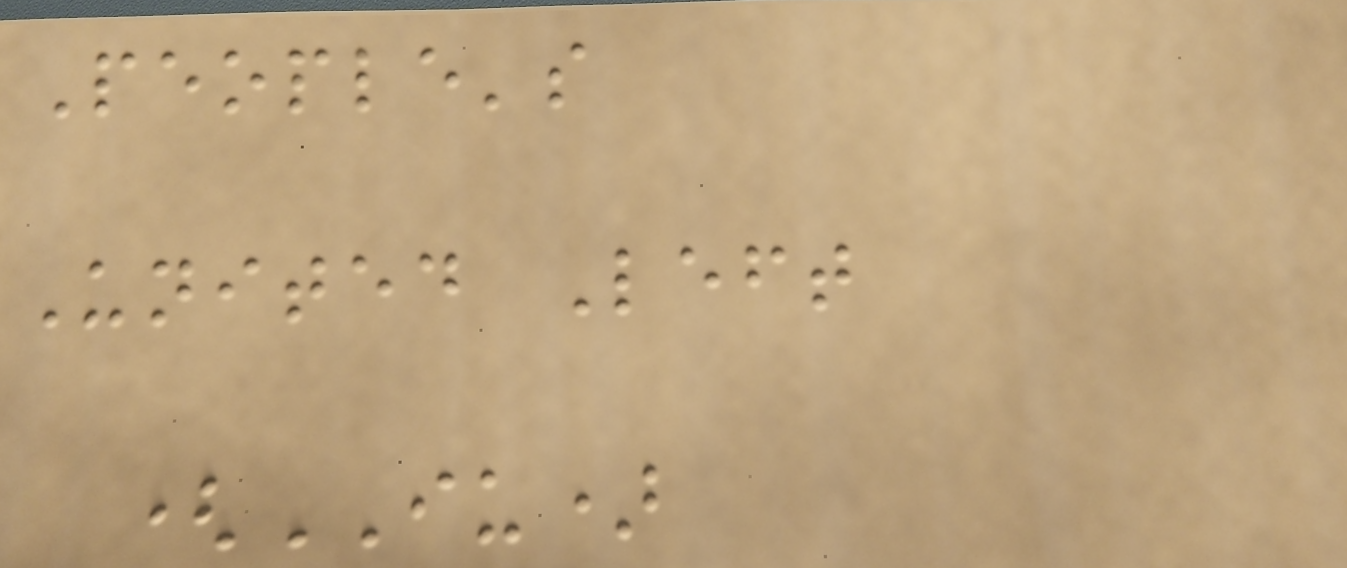People's
United Left
(IU)
